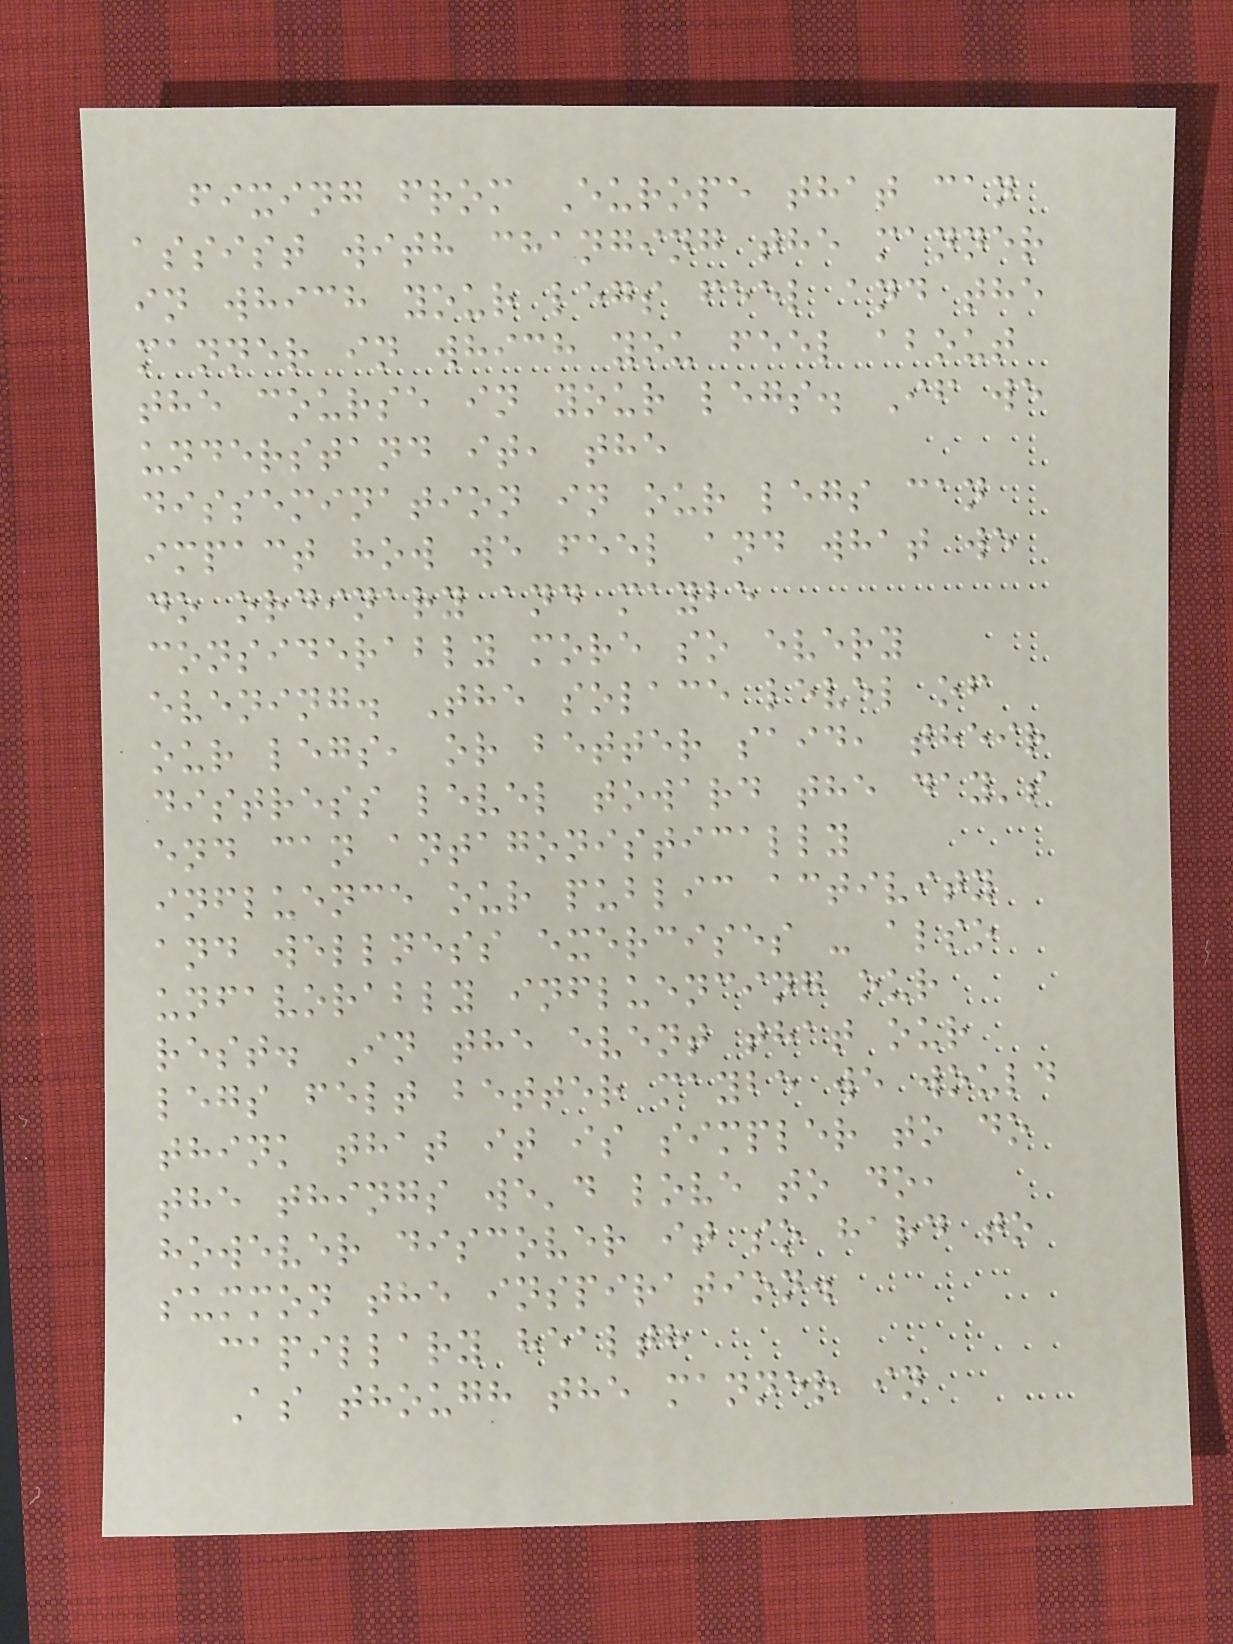fixing from Europe that can
assist with changing the manner
in which your legs feel and the
manner in which you feel about
the course in your legs. If we
understand it, the
dissemination in our legs can
impact how we feel and what we
do ordinary and maybe
considerably more so every
evening. The solace level of
our legs, or better said, their
distress level toward the day's
end can antagonistically
influence our public activity
and wellness exercises - also
unfavorably influencing our
rest. In the event that our
legs felt better maybe we would
think that it is simpler to do
the things we'd love to do,
however discover it so hard to
summon the inspiration.
capillary health
As though the manner in
